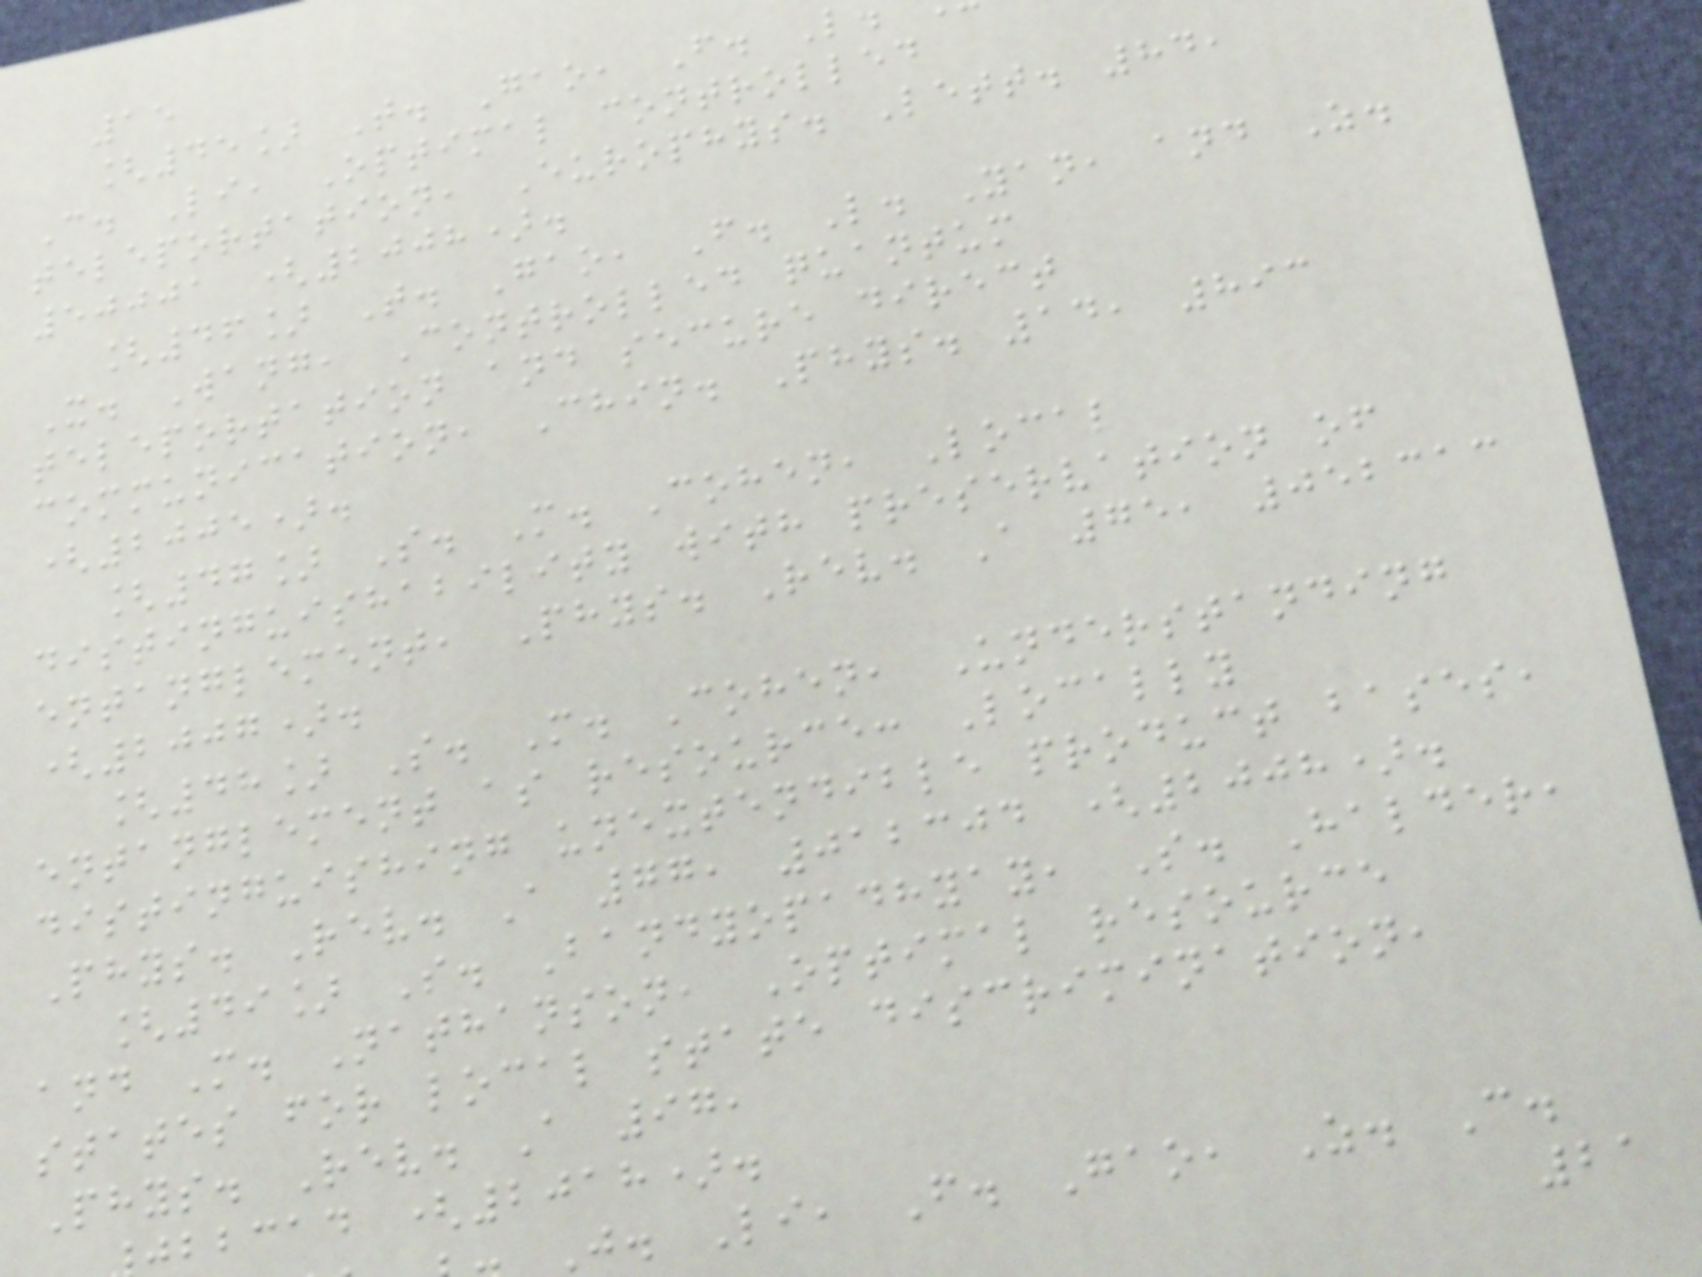15
[45] T. Gao, F. L
C. Li, Optimal controlled
teleportation, Europhys. Lett. 84,
50001 (2008).
[46] T. Gao, F. L. Yan, and Z.
X. Wang, Controlled quantum
teleportation and secure direct
communication, Chin. Phys. 14, 893
(2005).
[47] S. M. Cohen, Local
distinguishability with preservation of
entanglement, Phys. Rev. A 75, 052313
(2007).
[48] S. M. Cohen, Understanding
entanglement as resource: Locally
distinguishing unextendible product bases,
Phys. Rev. A 77, 012304 (2008).
[49] S. Bandyopadhyay, S. Halder,
and M. Nathanson, Optimal resource
states for local state discrimination,
Phys. Rev. A 97,
bbcad (2018).
J. Li, F. Gao, Z. C.
21
